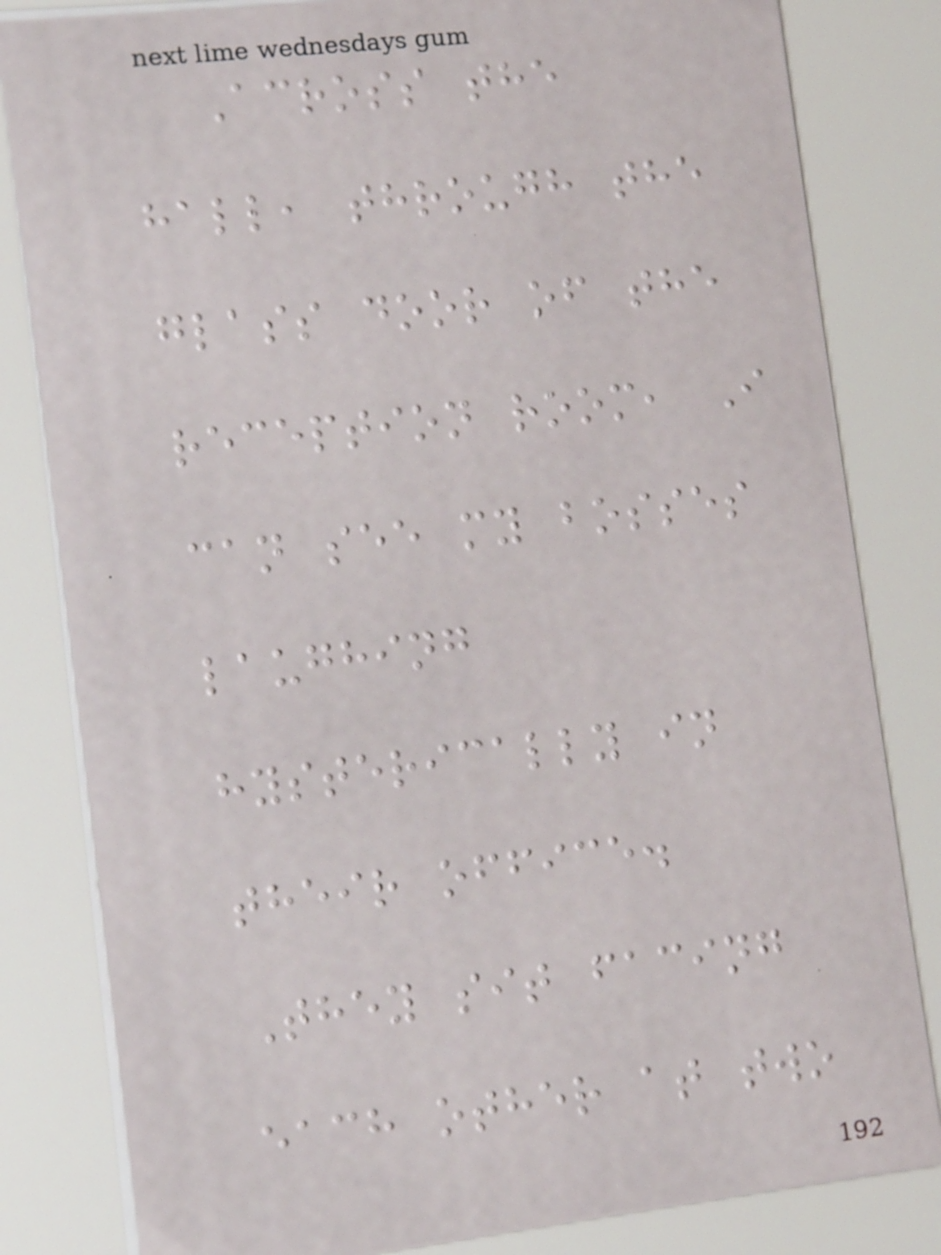Across the
hall, through the
glass door of the
reception room, I
can see my bosses
laughing
hysterically in
their office.
They sit facing
each other at two
